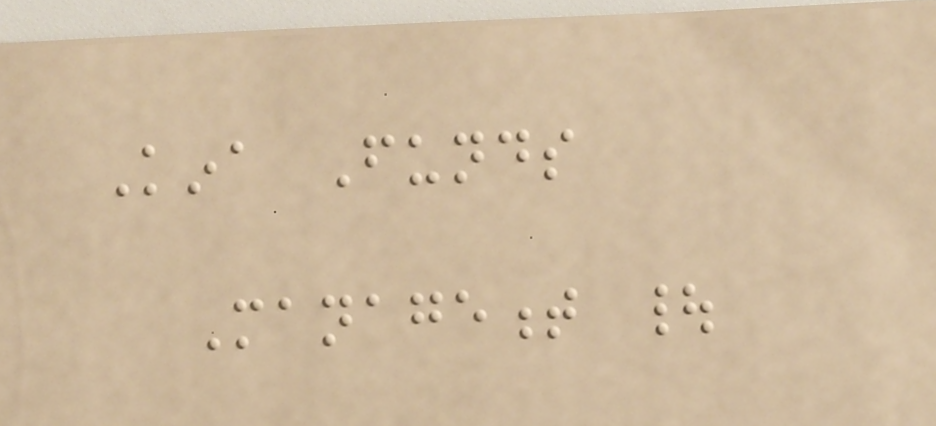Kina Funds
Management |
